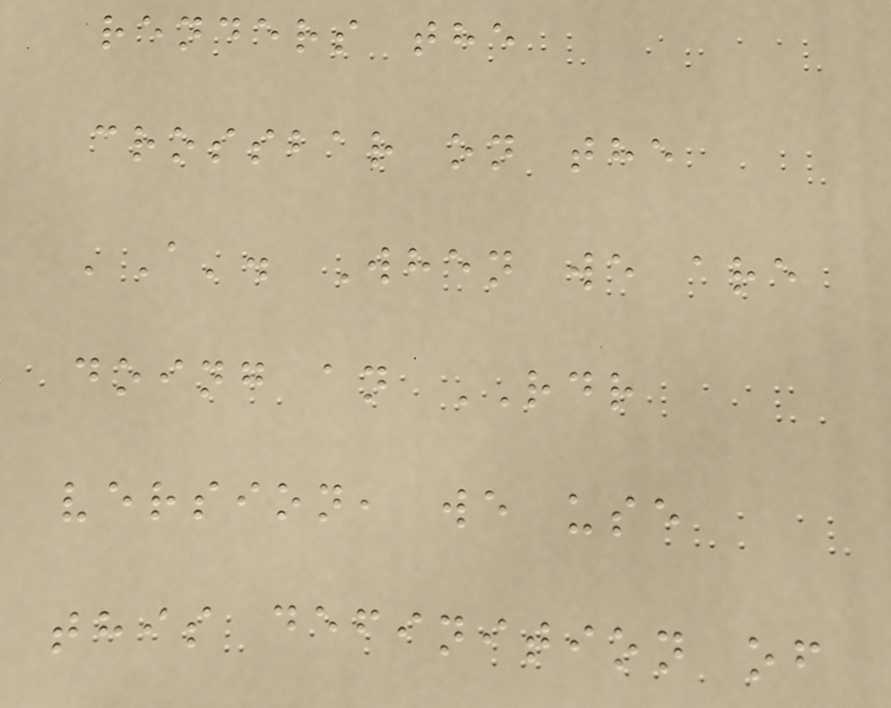renders the
crossbar on the
'A'. When we are
doing an RDR
version, we use
this definition of
